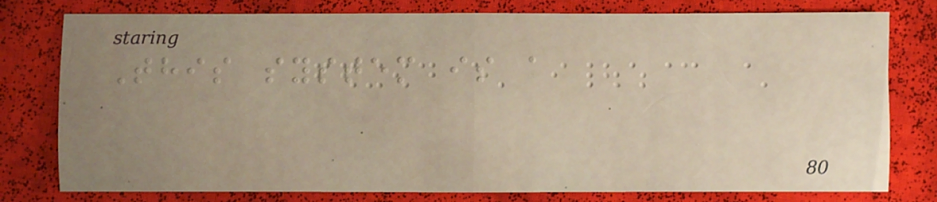This system is a
